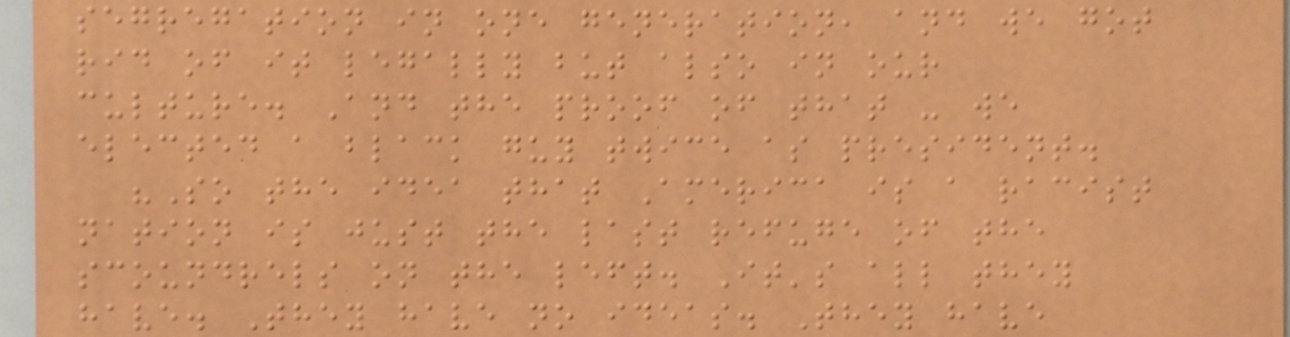segregation in one generation, and we got
rid of it legally but also in our
culture. And the proof of that - we
elected a black guy twice as president.
"So the idea that America is a racist
nation is just the last refuge of the
scoundrels on the left. It's all they
have. They have no ideas. They have
